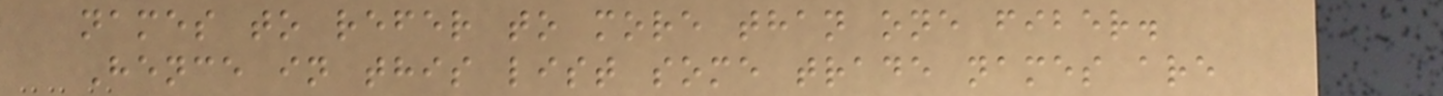names to refer to more than one fiber.
Hence in this list some trade names are
